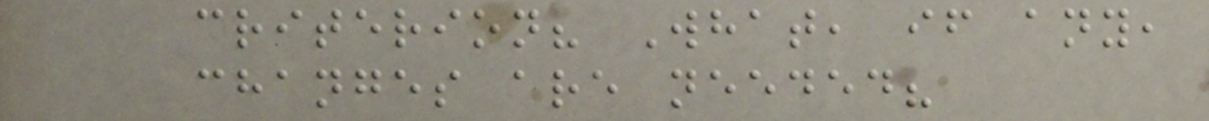criterion? What, if any,
changes are needed?
